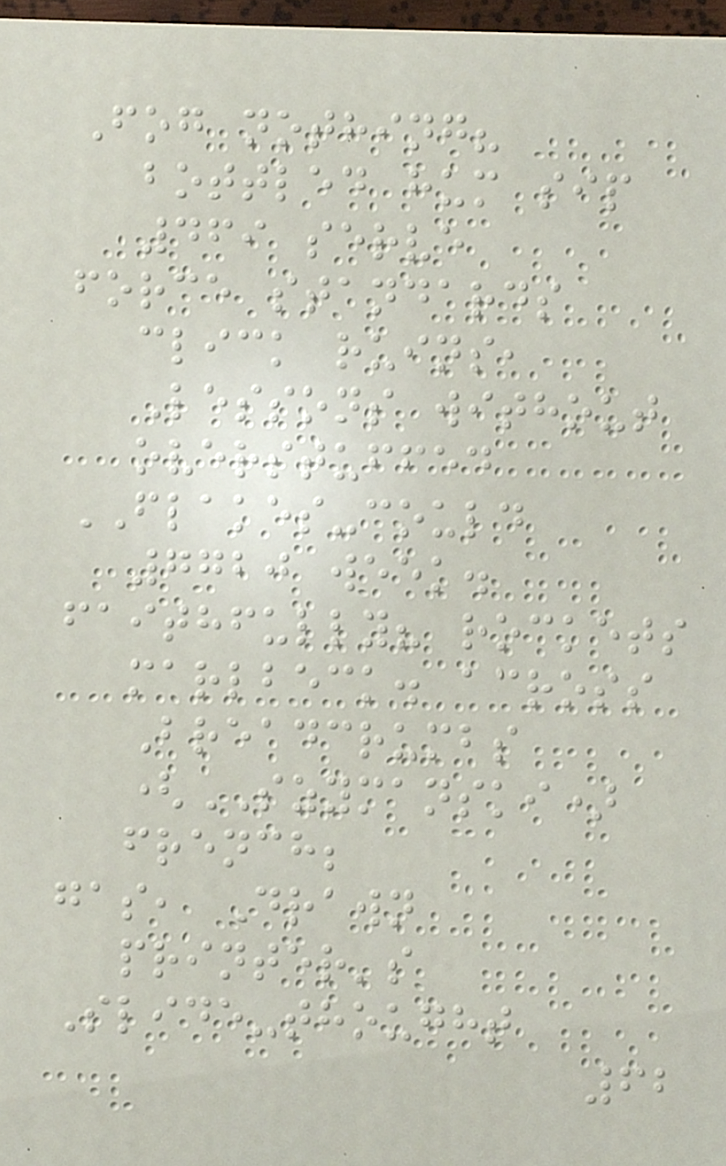Fog nothing?
bottled hum sip
469 serve
force standards
click ruins,
Lessons without
overstuffed
FLAKES-could
7720 week.
faithfully? rockets
marlbeck. across
Breadcrumbs
(SZYMANSKI)
french;
gas, Drawn
printer's
Slide-thought
62
